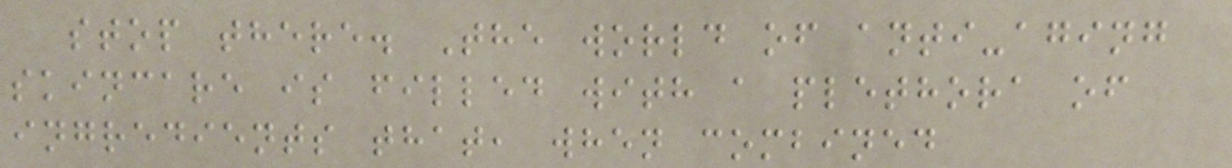stop there. The world of anti-aging
skincare is filled with a plethora of
ingredients that, when combined
